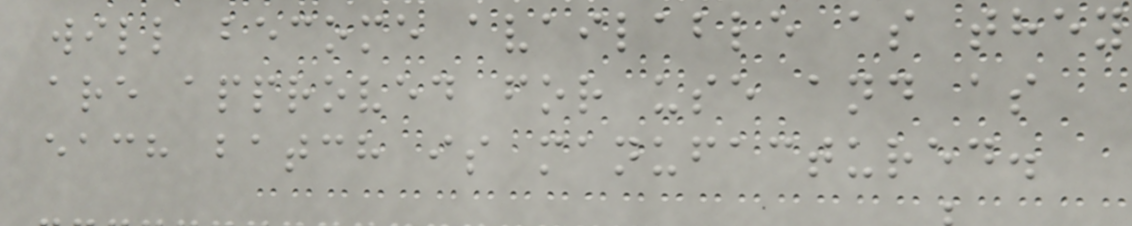will become available as they
are approved for use and as
each batch is manufactured.
